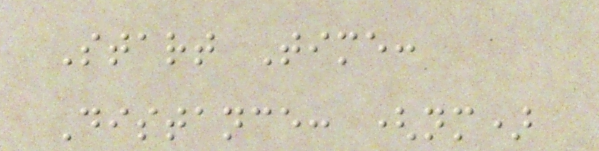Start Time:
Distance: (nm)
